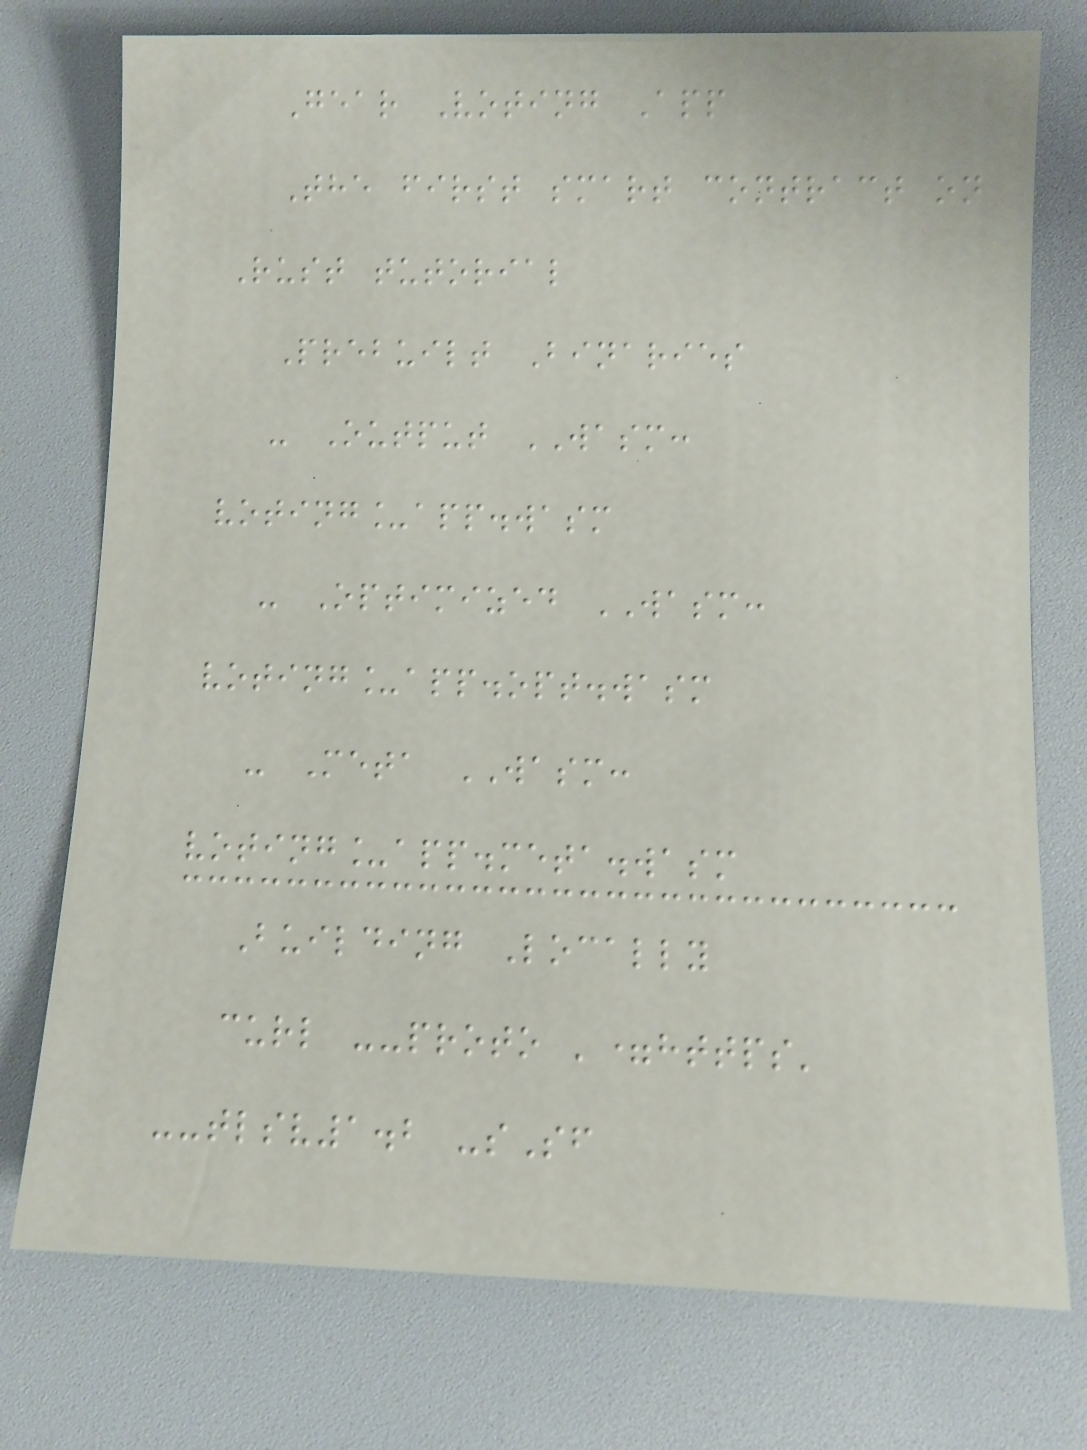Gear Voting App
The first smart contract on
Rust tutorial
Prebuilt Binaries
- Output WASM:
voting_app.wasm
- Optimized WASM:
voting_app.opt.wasm
- Meta WASM:
voting_app.meta.wasm
Building Locally
curl --proto '=https'
--tlsv1.2 -sSf
